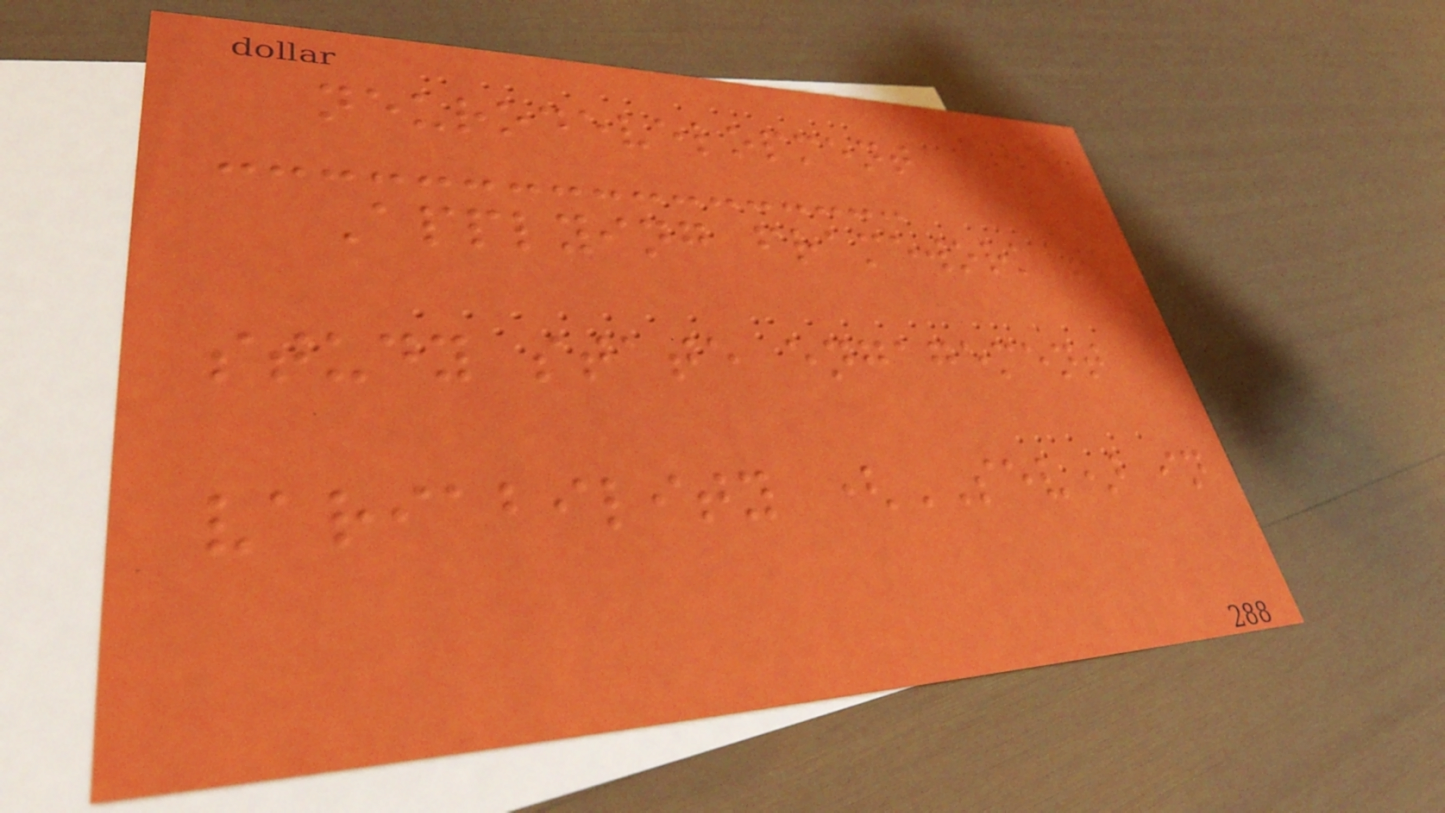neurodevelopment
Applying framework to
study state engagement
variability (SEV) in
